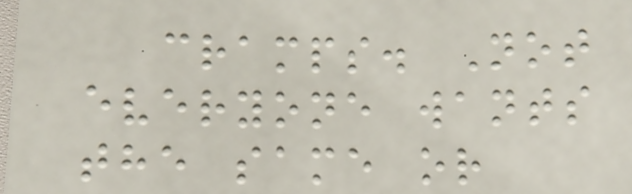cramps. Not
everyone wants
the same or
